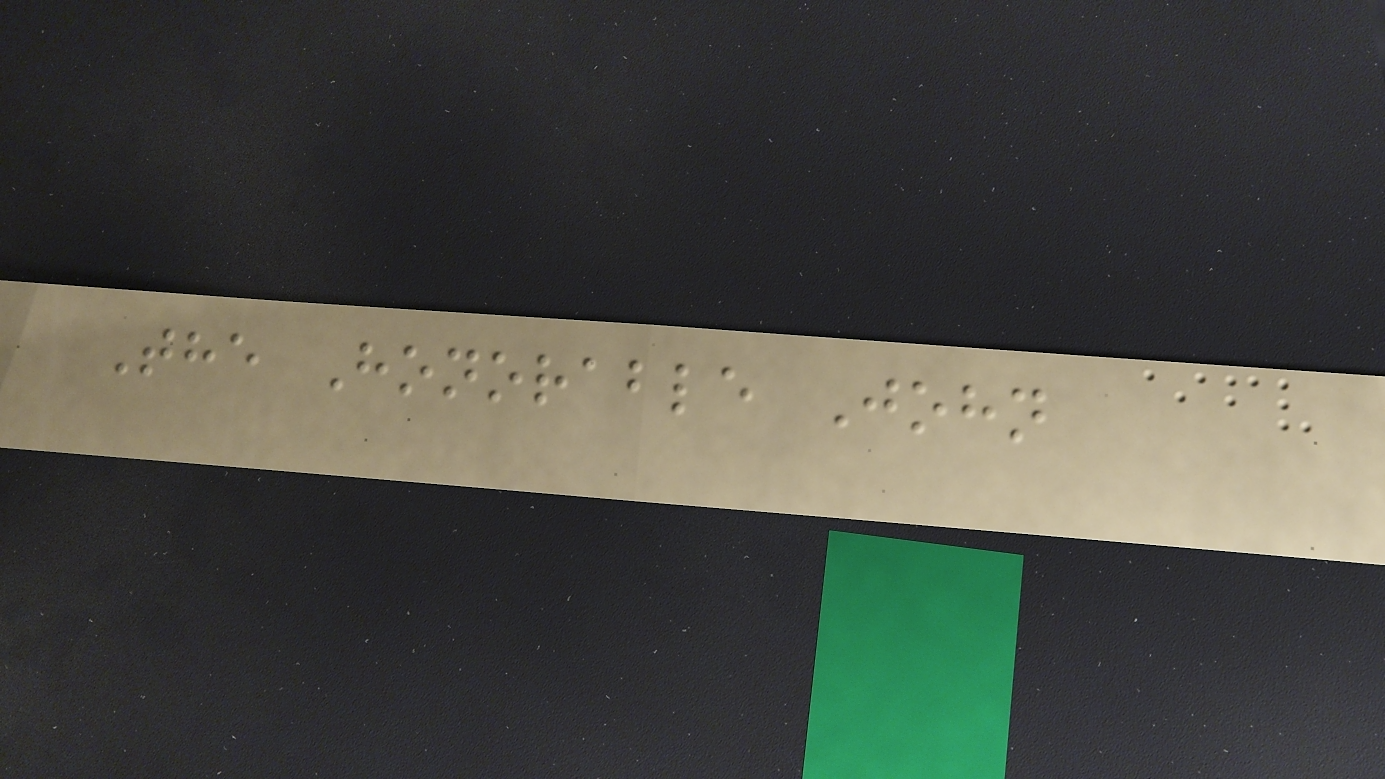The Honorable John
